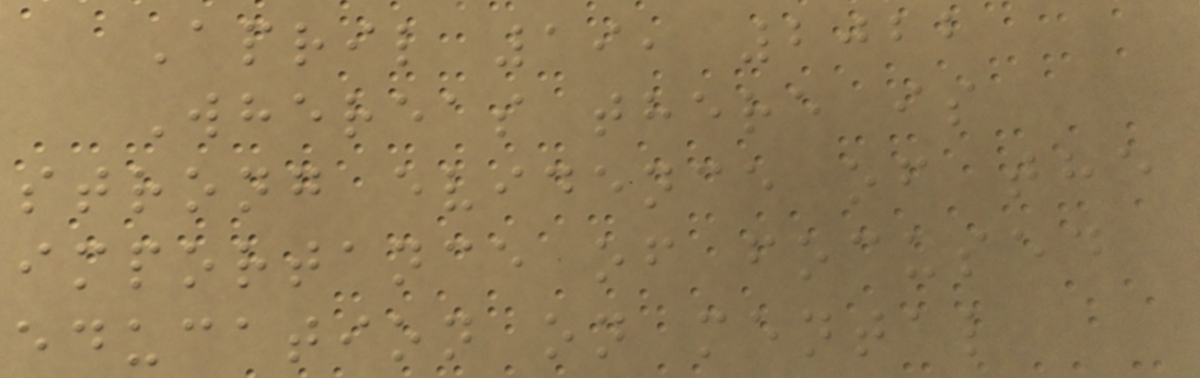April 19, 2022
Whereas there is
strong evidence of the
importance of focused
education on mental
